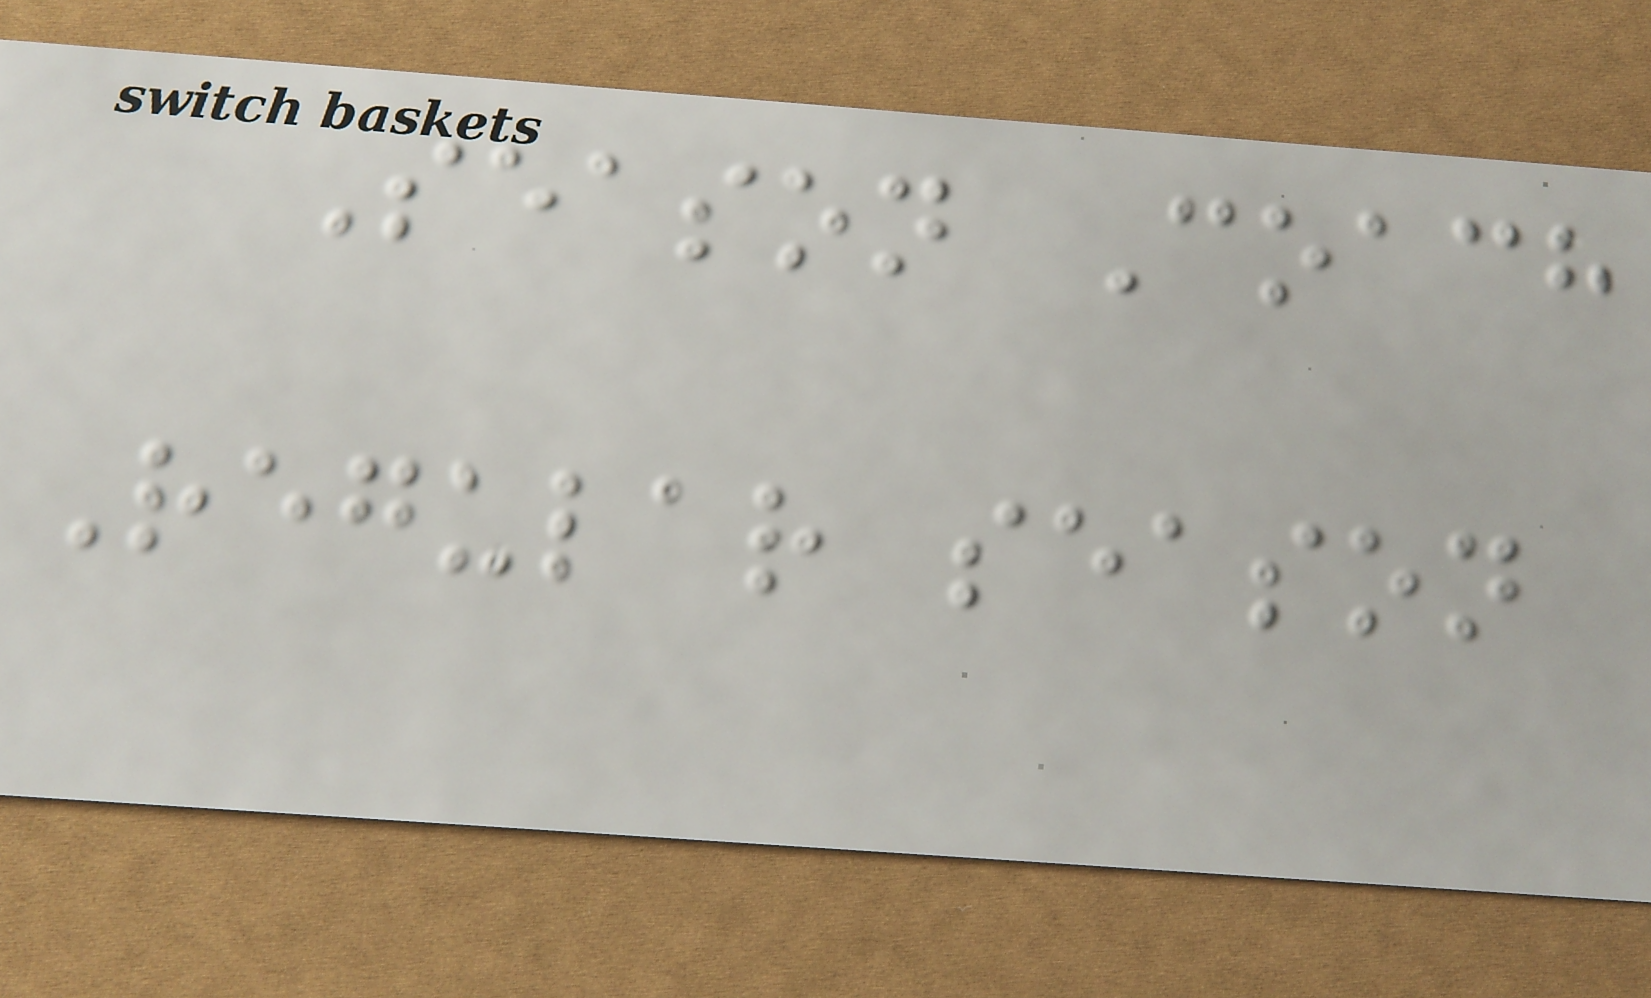Season Coach
Regular season
